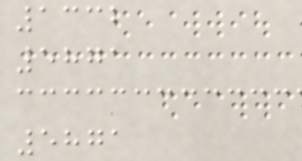1332
5871
5871
